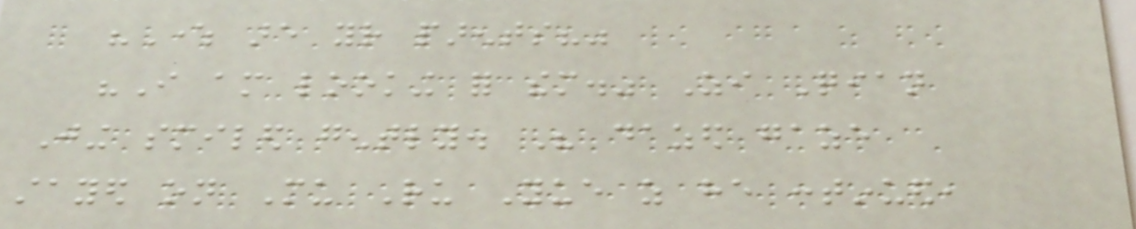"Where are your parents?"
"I am looking for them." Zi Qian
Jing smiled gently. His dazed gaze
stayed on Mu Ru Yue as he continued,
